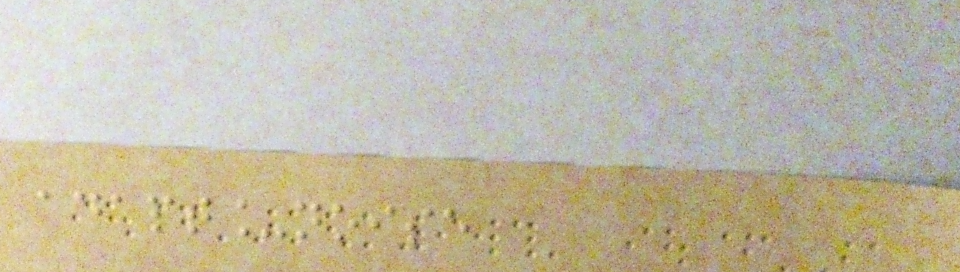adapt_noise
